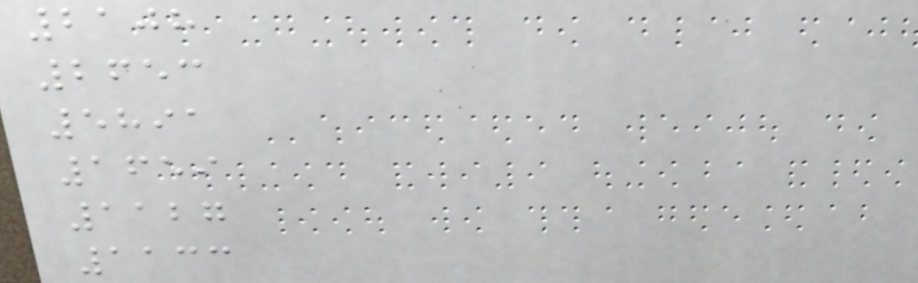2108
2653
5891
1659
1127
1133
